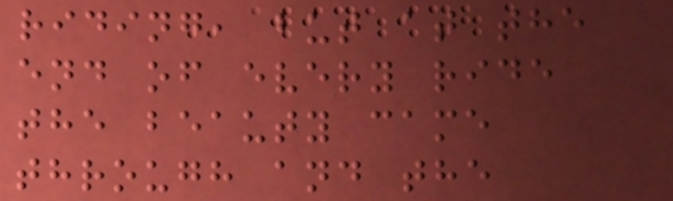riding, but at the
end of every ride
the beauty came
through and the
